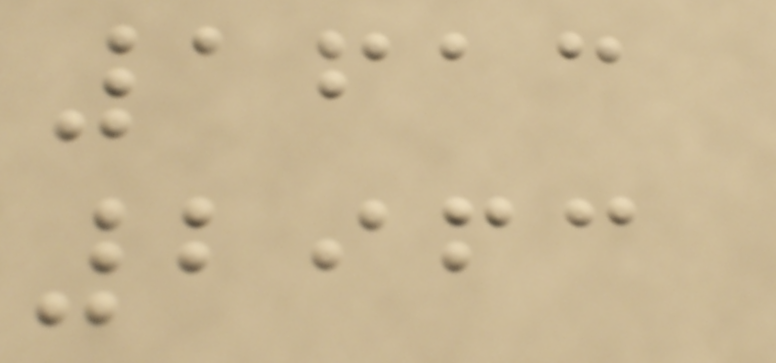1613
2963
